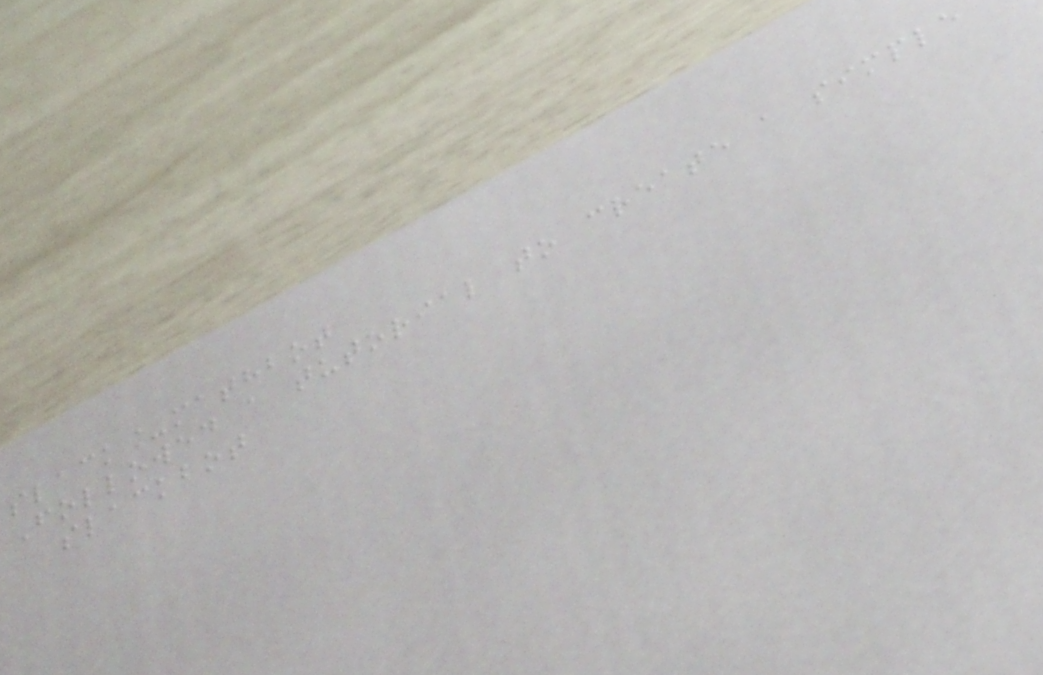slack_mathbot
Followed a tutorial to create a simple
slackbot
